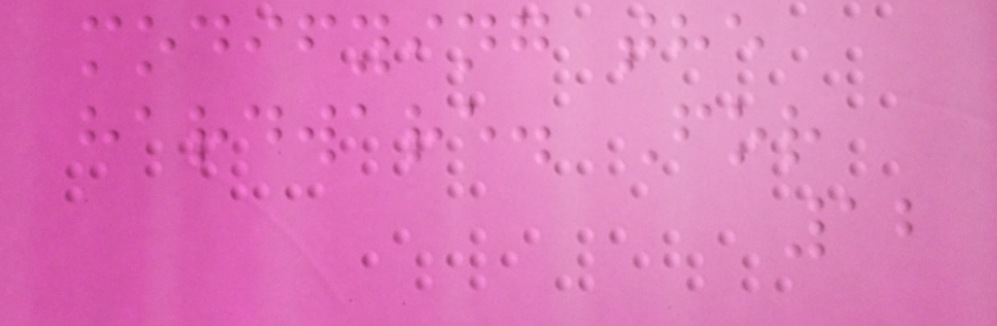modifying the
hardware. For
12
